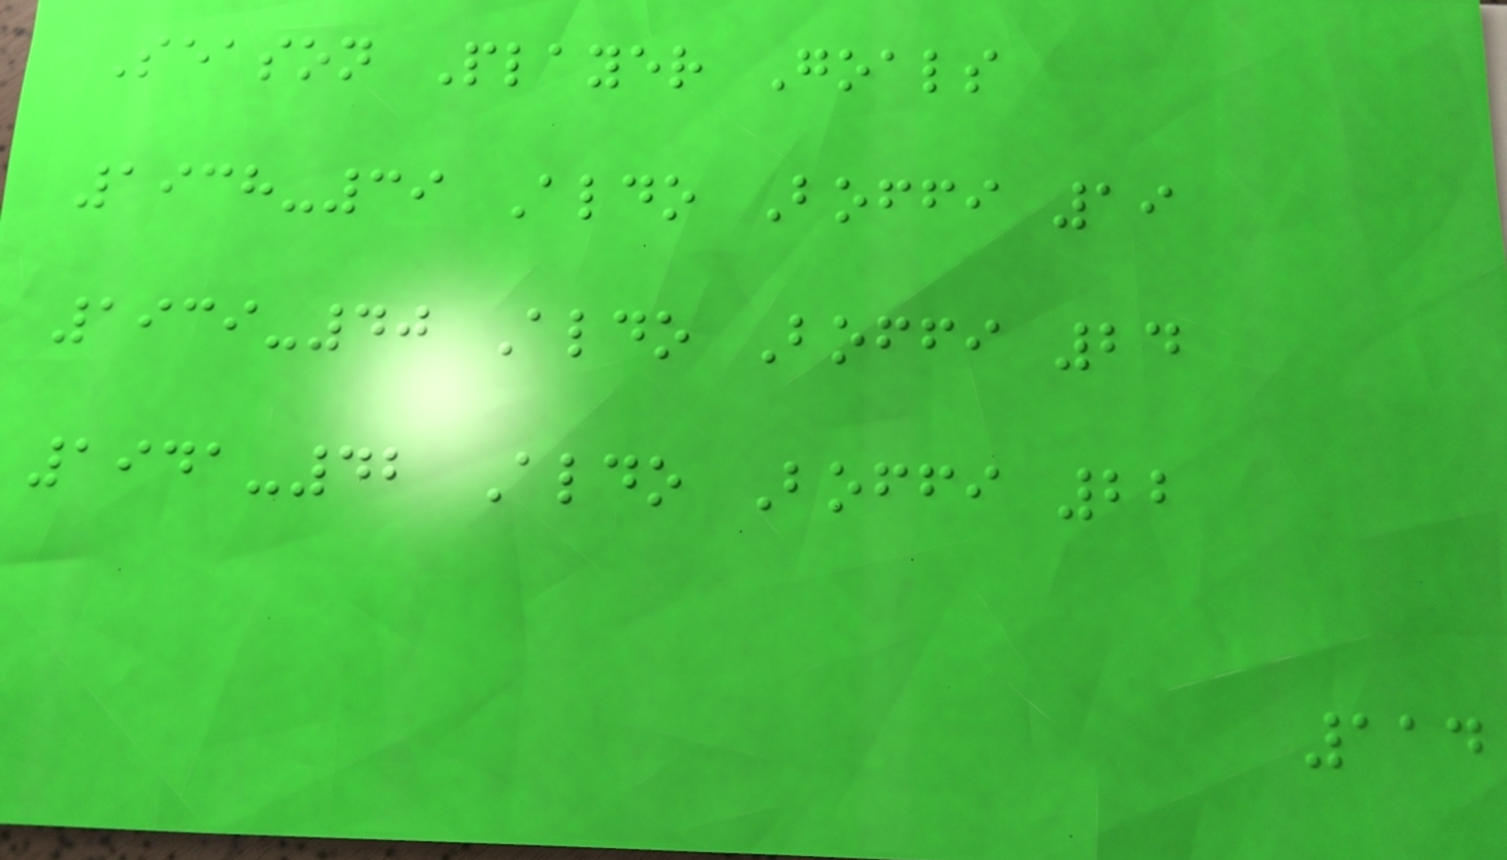Season Player Goals
1938-39 Aldo Boffi 19
1939-40 Aldo Boffi 24
1941-42 Aldo Boffi 22
114
